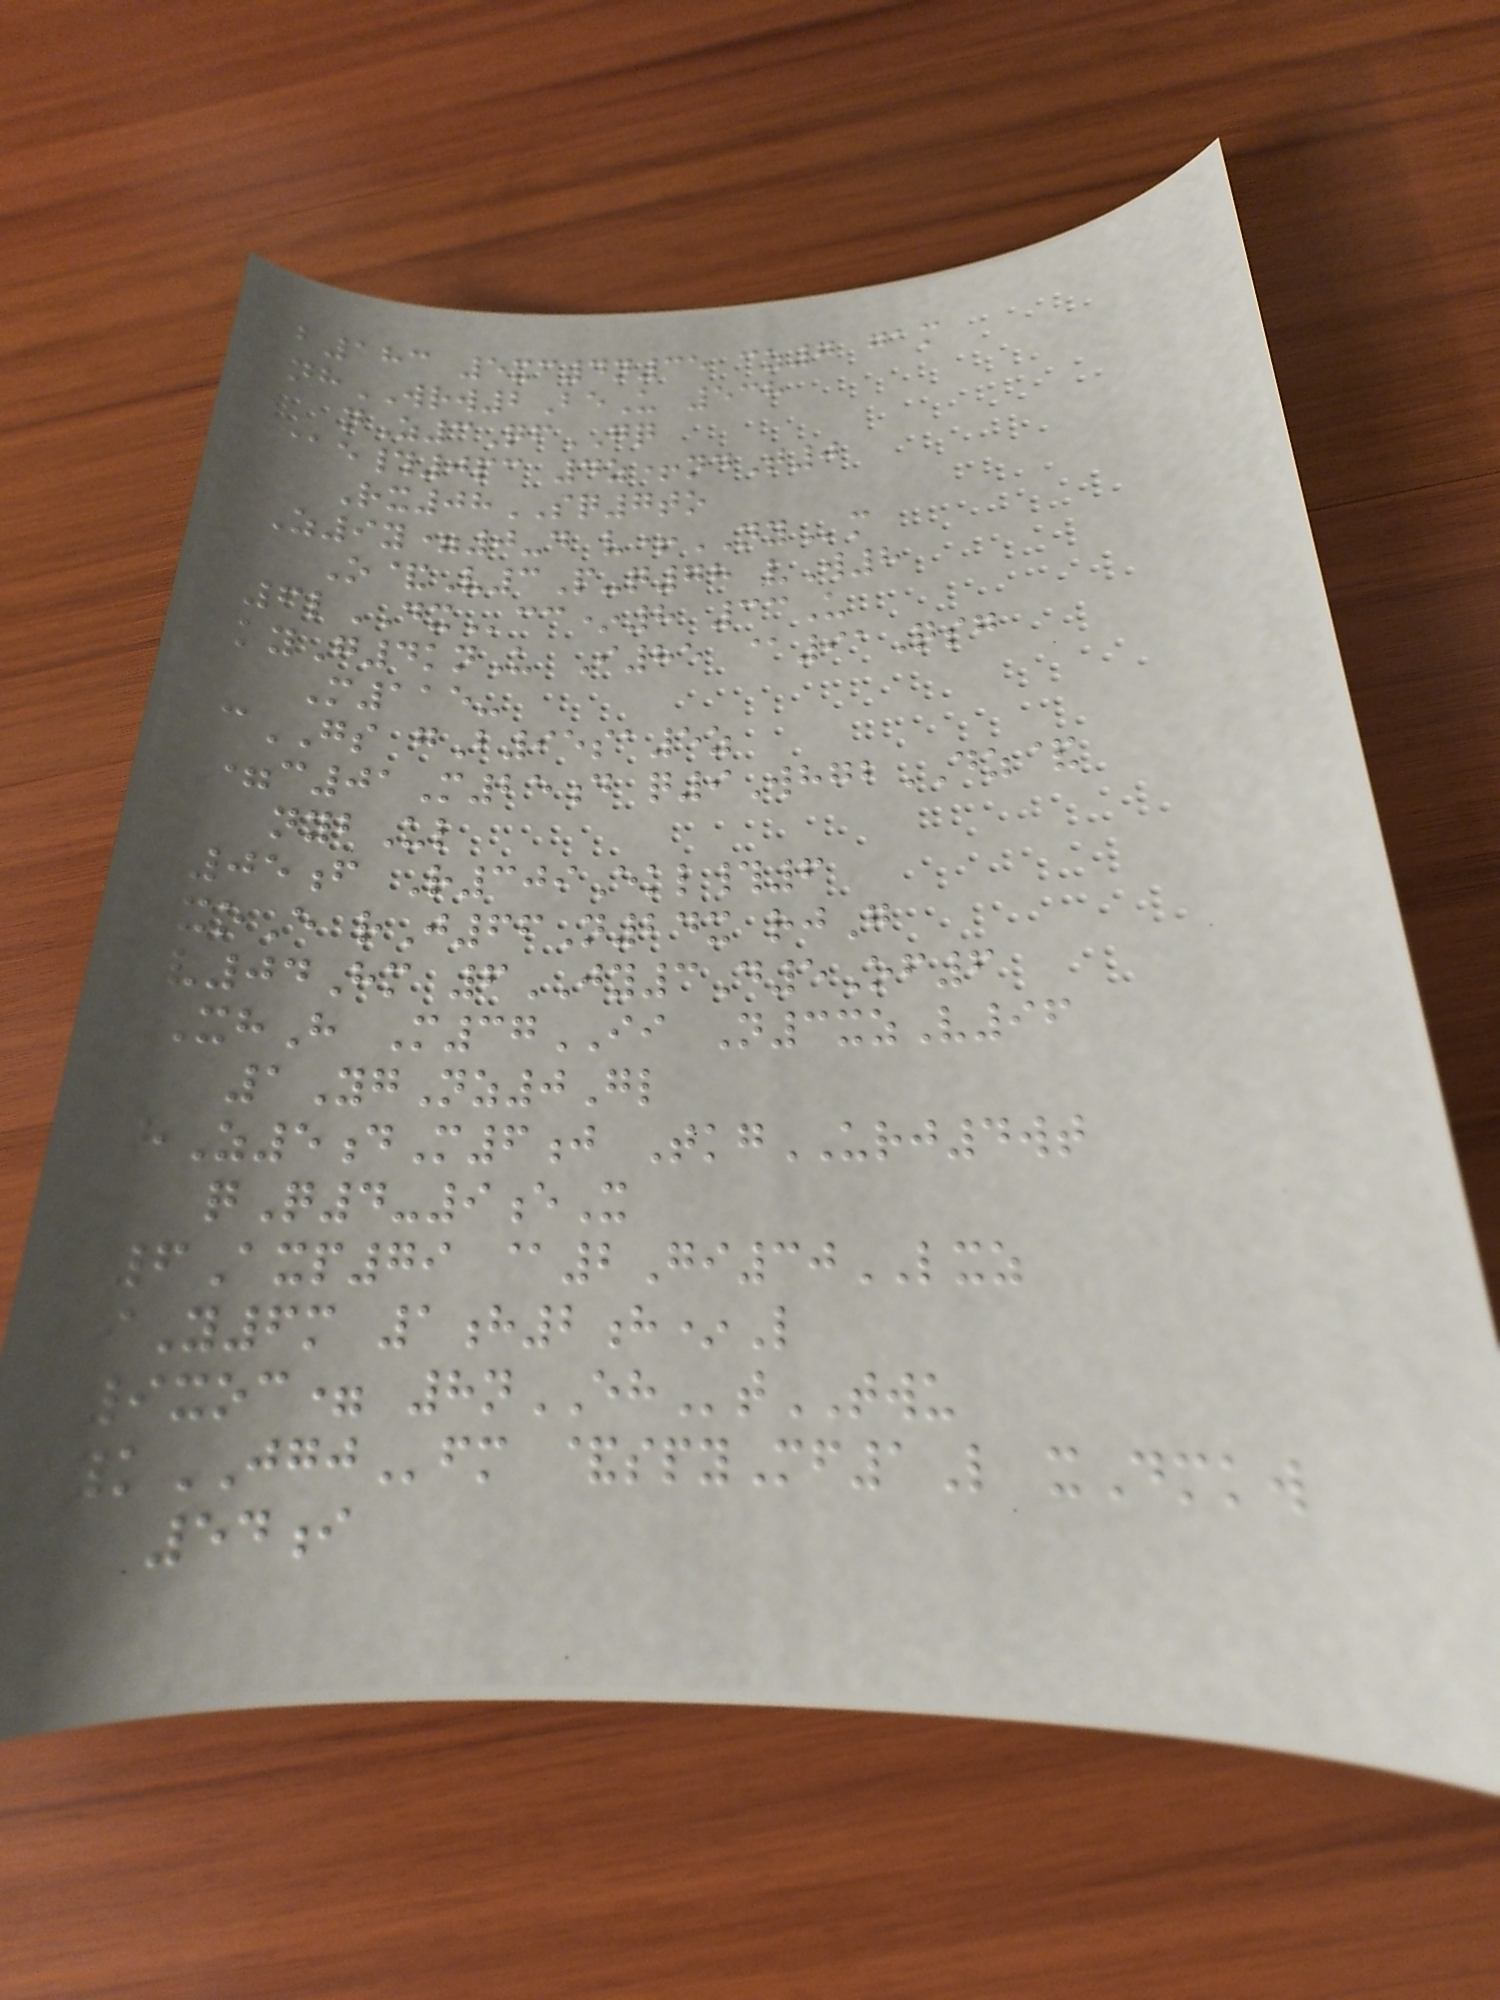b183 5xc4n35 cz7 gam
nhWRW2BeU 538
nZ3QfGQ
@e#0pc 4z+ndT0
Rx08SQ7to
Z9y=0-d v+NYm
O&V3P-q78 vW8
6lDXcc*8 33U
kyG4knU I85 @91Qsg
M115-
cGS gB95sa5z
=c01M25d q9WhgbDZ&
nybUl
05f R309Ekl#6
xoE rJ66N24x rjG
v04Hm 6JY3D5Of6
XhH M37II N3xzV96
1YgNz0Gl
hZ5dM6j TkgURJ4wt
qQ4-9eX
6Axp79 @2Gi30LXZ
iY6m 1h2h*L
9xoc= 8nEHtTWU
ykJGJfm &spyMf1L xDmkw
54i
